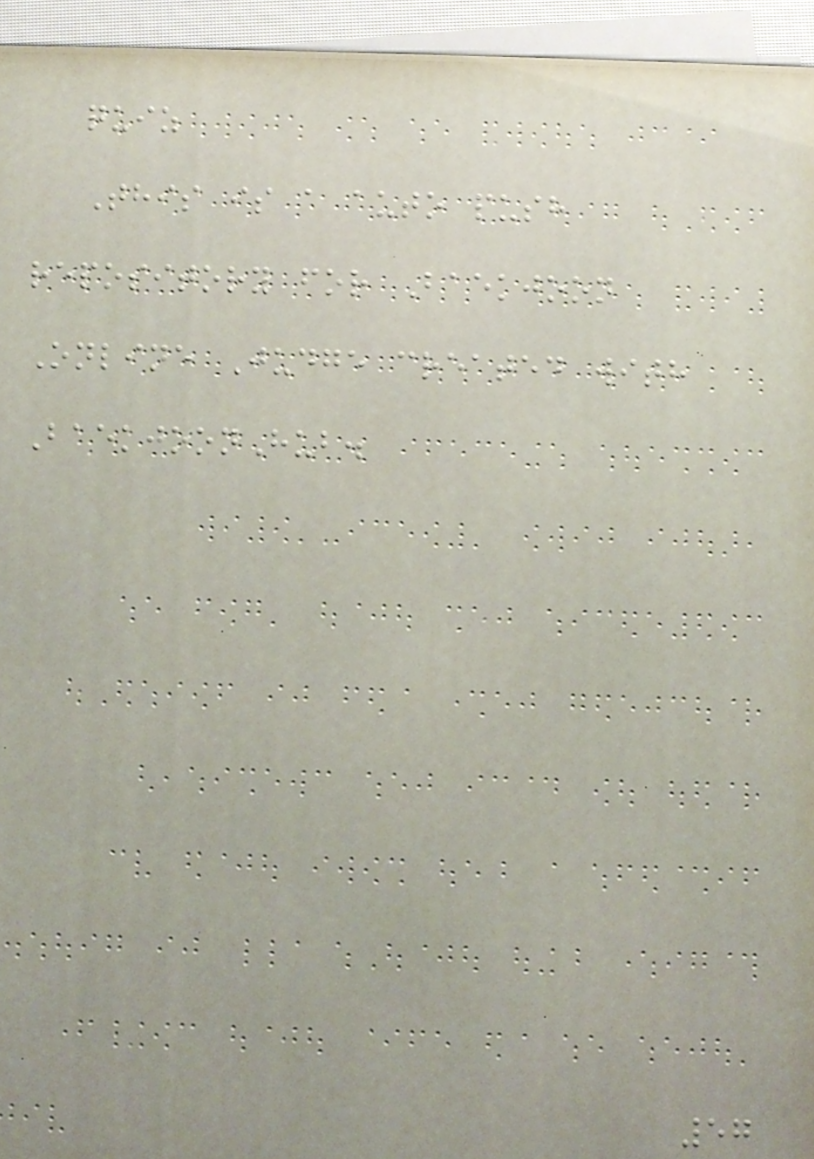quiz
This is a auto push
repository for Baekjoon
Online Judge created with
BaekjoonHub.
57
